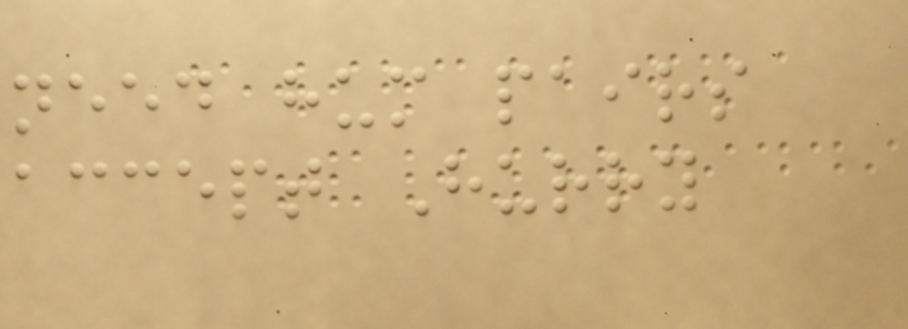need hum pairs
accept Hurry
